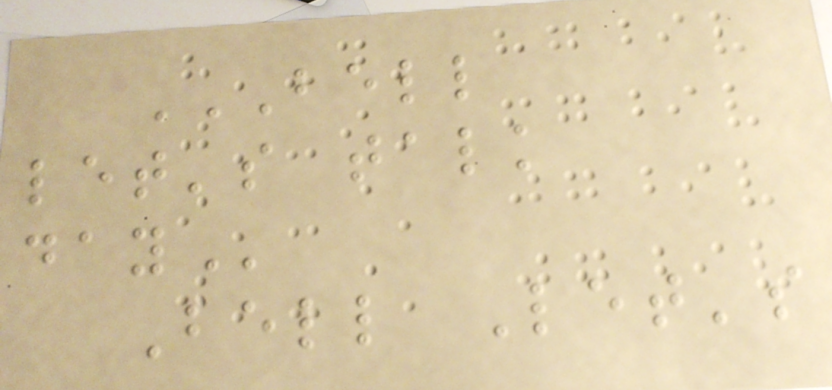BELL
LET'S TALK
DAY
Bell Let's
